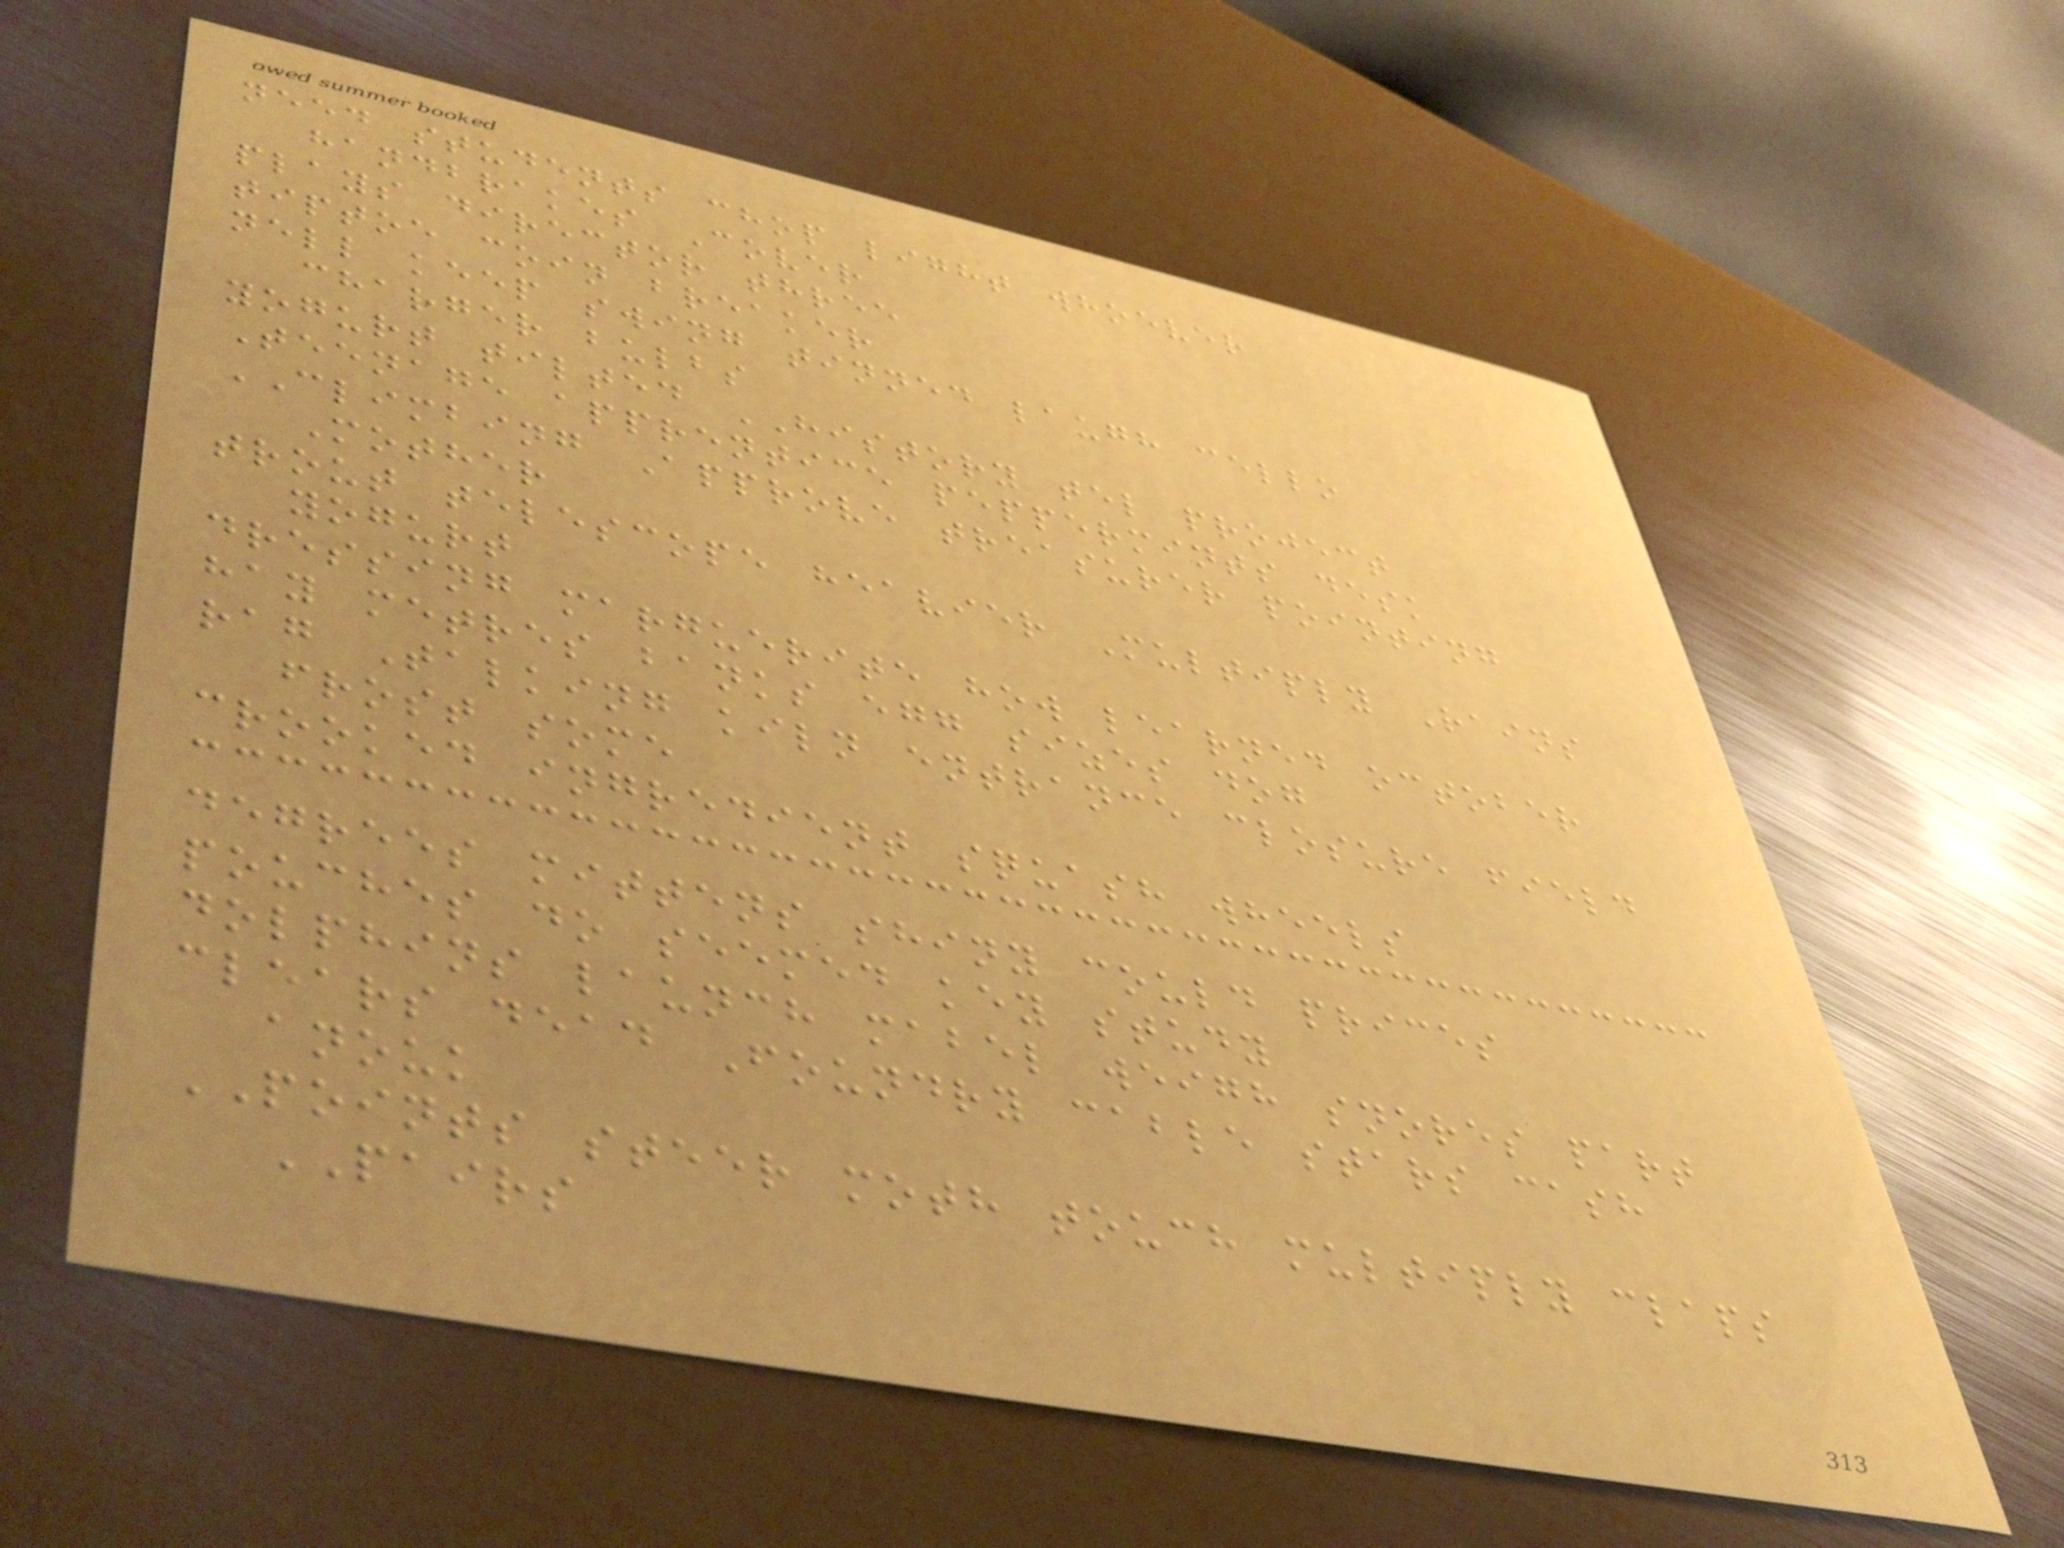need students chop light whoever
handbrakes Cover
plays director three
tiptoe coin breaker
nell keep swing tinned laugh cello
charger bulbs
yogurt tilted HISTORY tel project
Teenage apprentice peppermints desk
CLIMBING Approve treasurer pointing
Mother
trout telescope heavier Multiply Rains
yogurt
dressing marguerite how learned october
hay metres banks egg sizes dog
rag Talking kiln entrance closure field
frost some
crooked ingredient squash wheels
degrees mittens shiny could prices
pouches do seemed key study
dolphins launch mabel weigh snores part
clears dead Foundry cable stars cash
anouk
POINTS steer moth touch multiply claps
PAIRS
